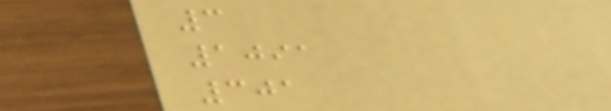3
1091
301
